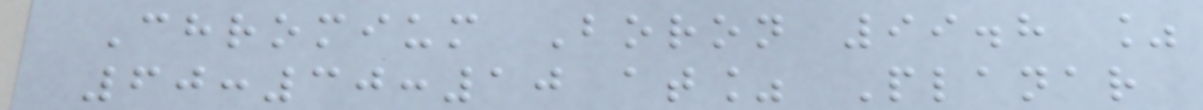Chromium Boron 99.8 %
60:30:10 at% Planar
